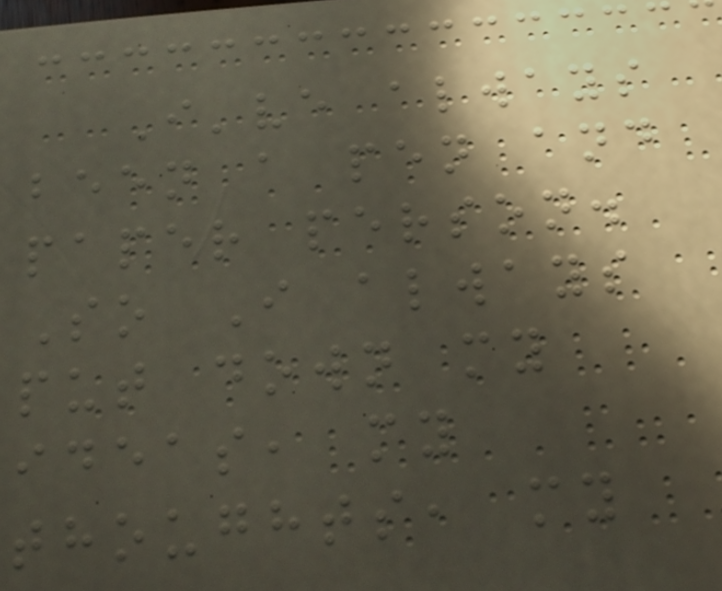I've always
been a pen and
paper person.
So I always
put down my
ideas, my
thoughts, my
